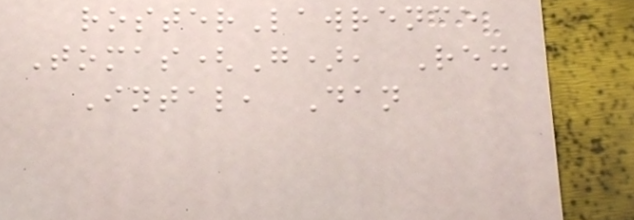rosterLawrence
Tomas(G), Rex
Intal, Dan
